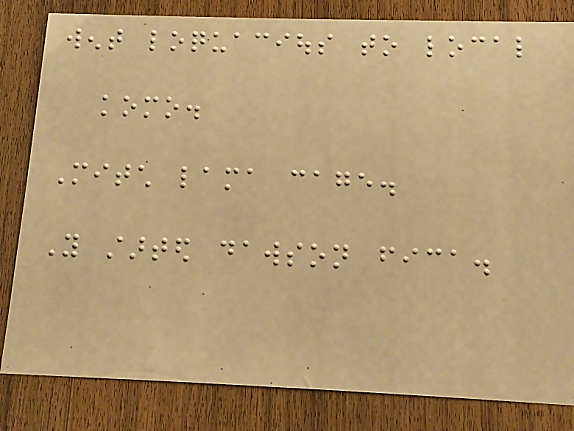went loquacious to local
komo.
Mitch lama cage.
You started dawson fica.
